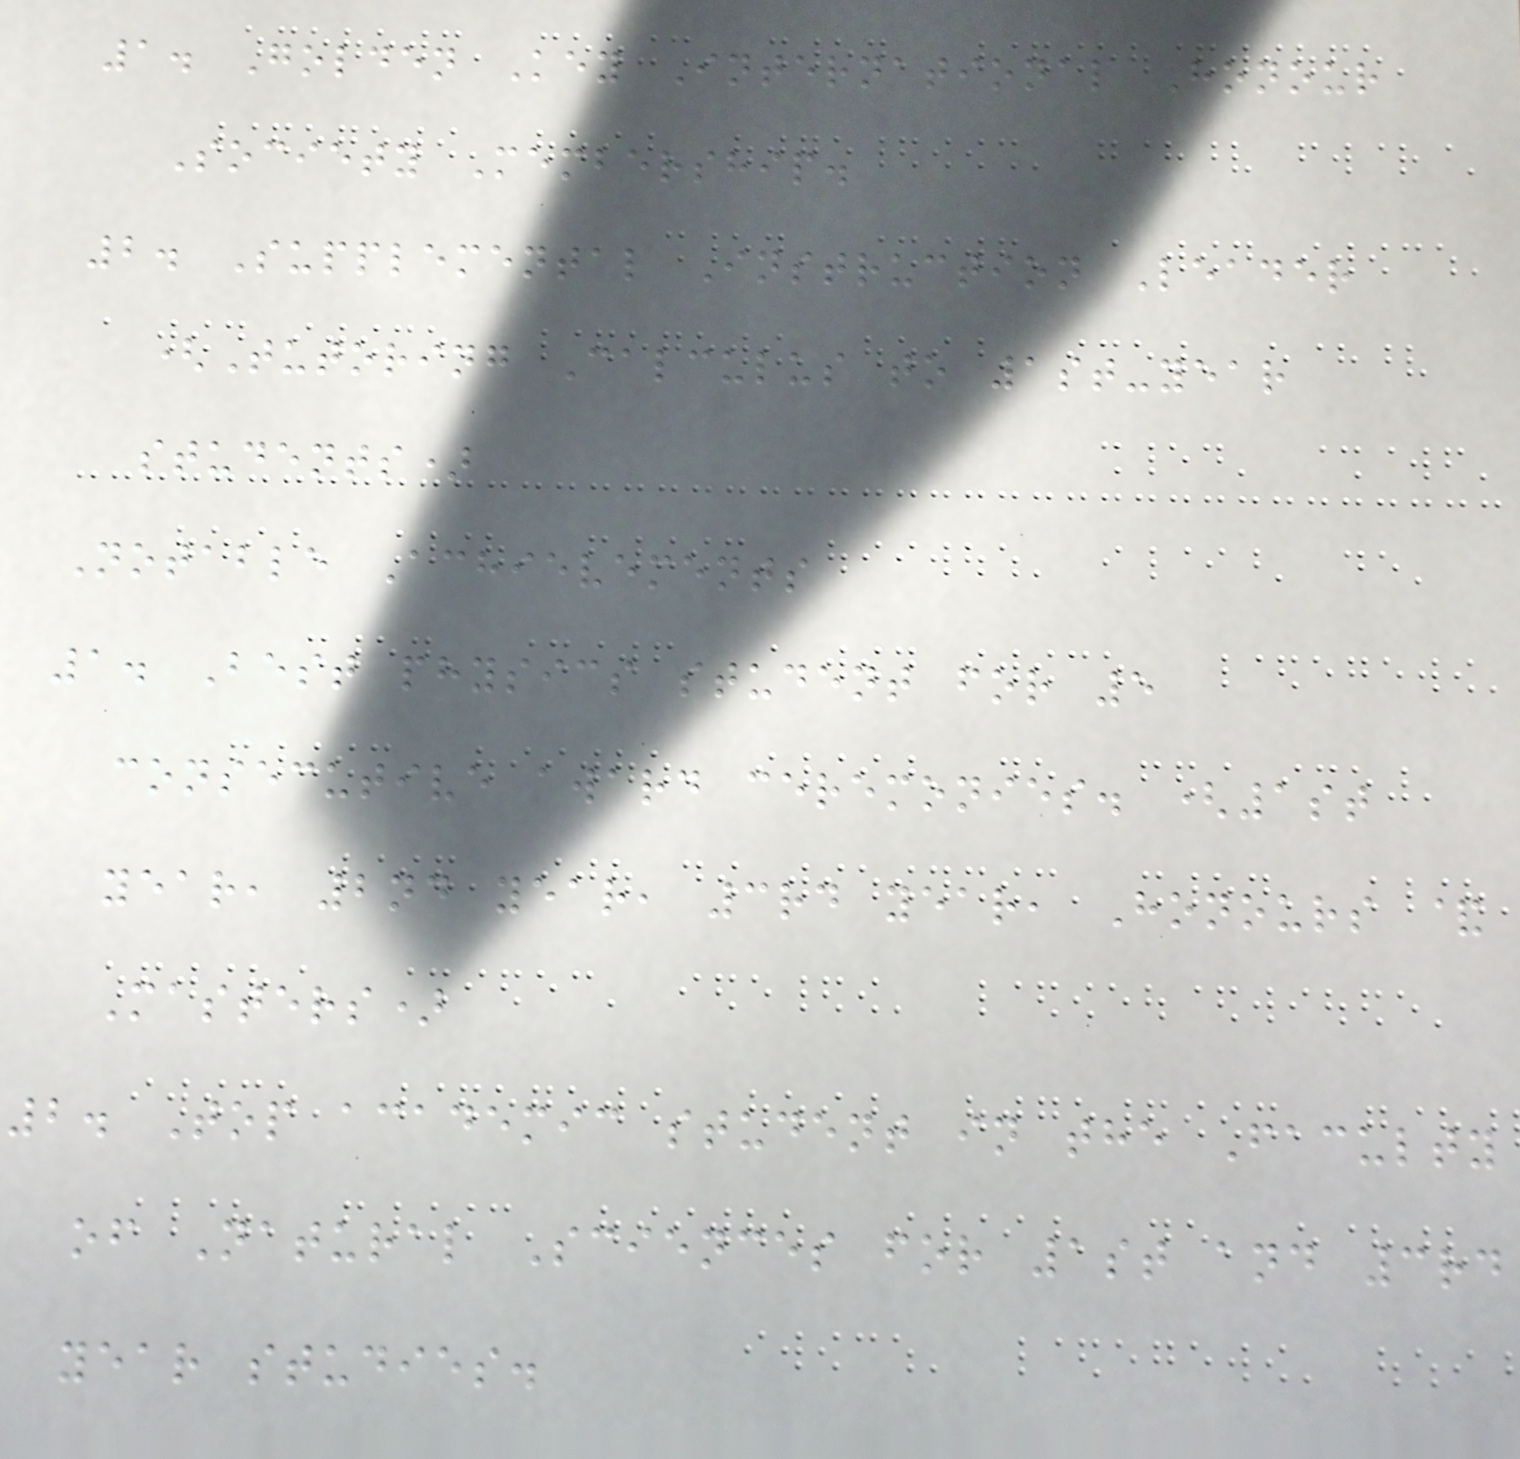1. Golden Key International Honour
Society Membership.
2. Supplemental Instruction Leader
(Tutoring Calculus to 1st-year
students)
Notable Achievements
1. Best physics student for 5
consecutive award ceremonies. (1st
year, 2nd year, 3rd year, Honours &
Masters)
2. Top academic student in the Faculty
of Natural Sciences for 1st and 3rd
year studies.
